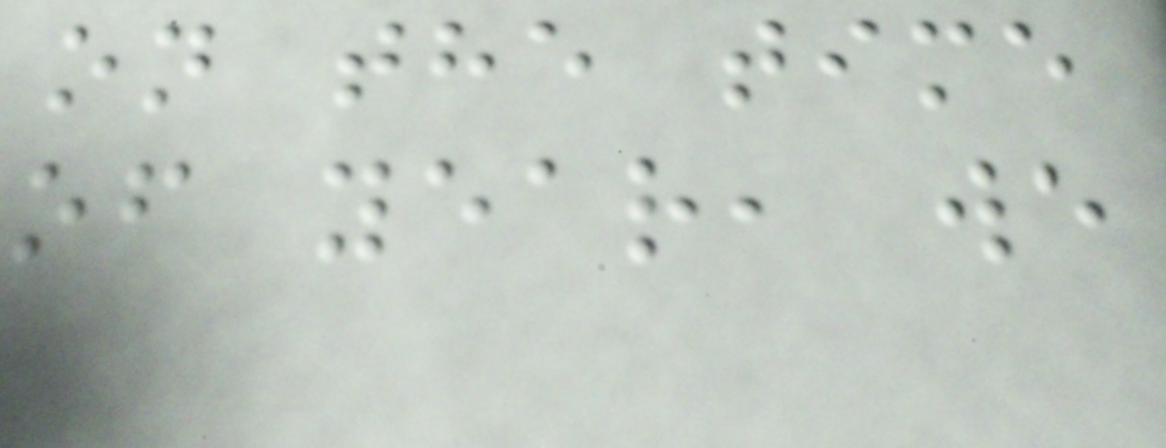on the time
of year, we
